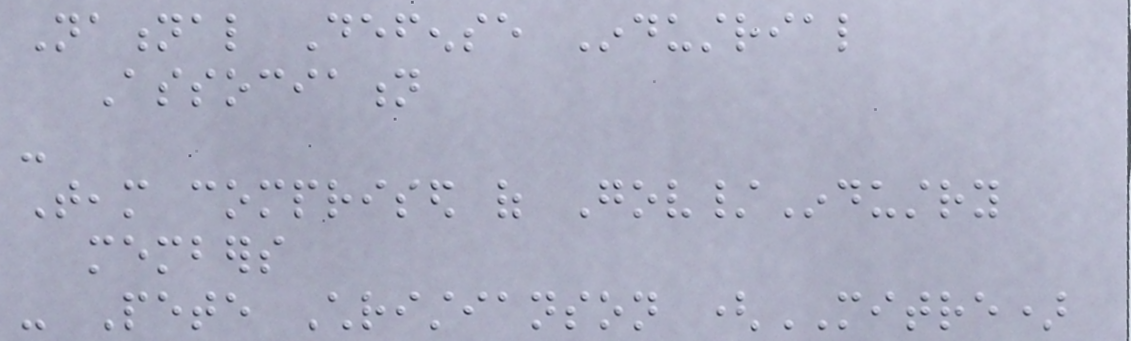National Defense Industrial
Association
-
Team comprised of Gov/Industry
members
- Pete Christianson (MITRE)
